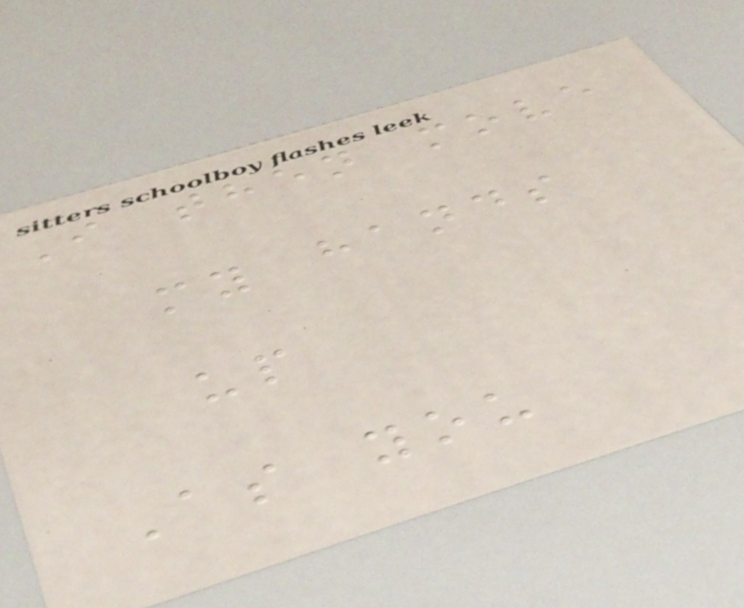I then move
my hands
up
As you
